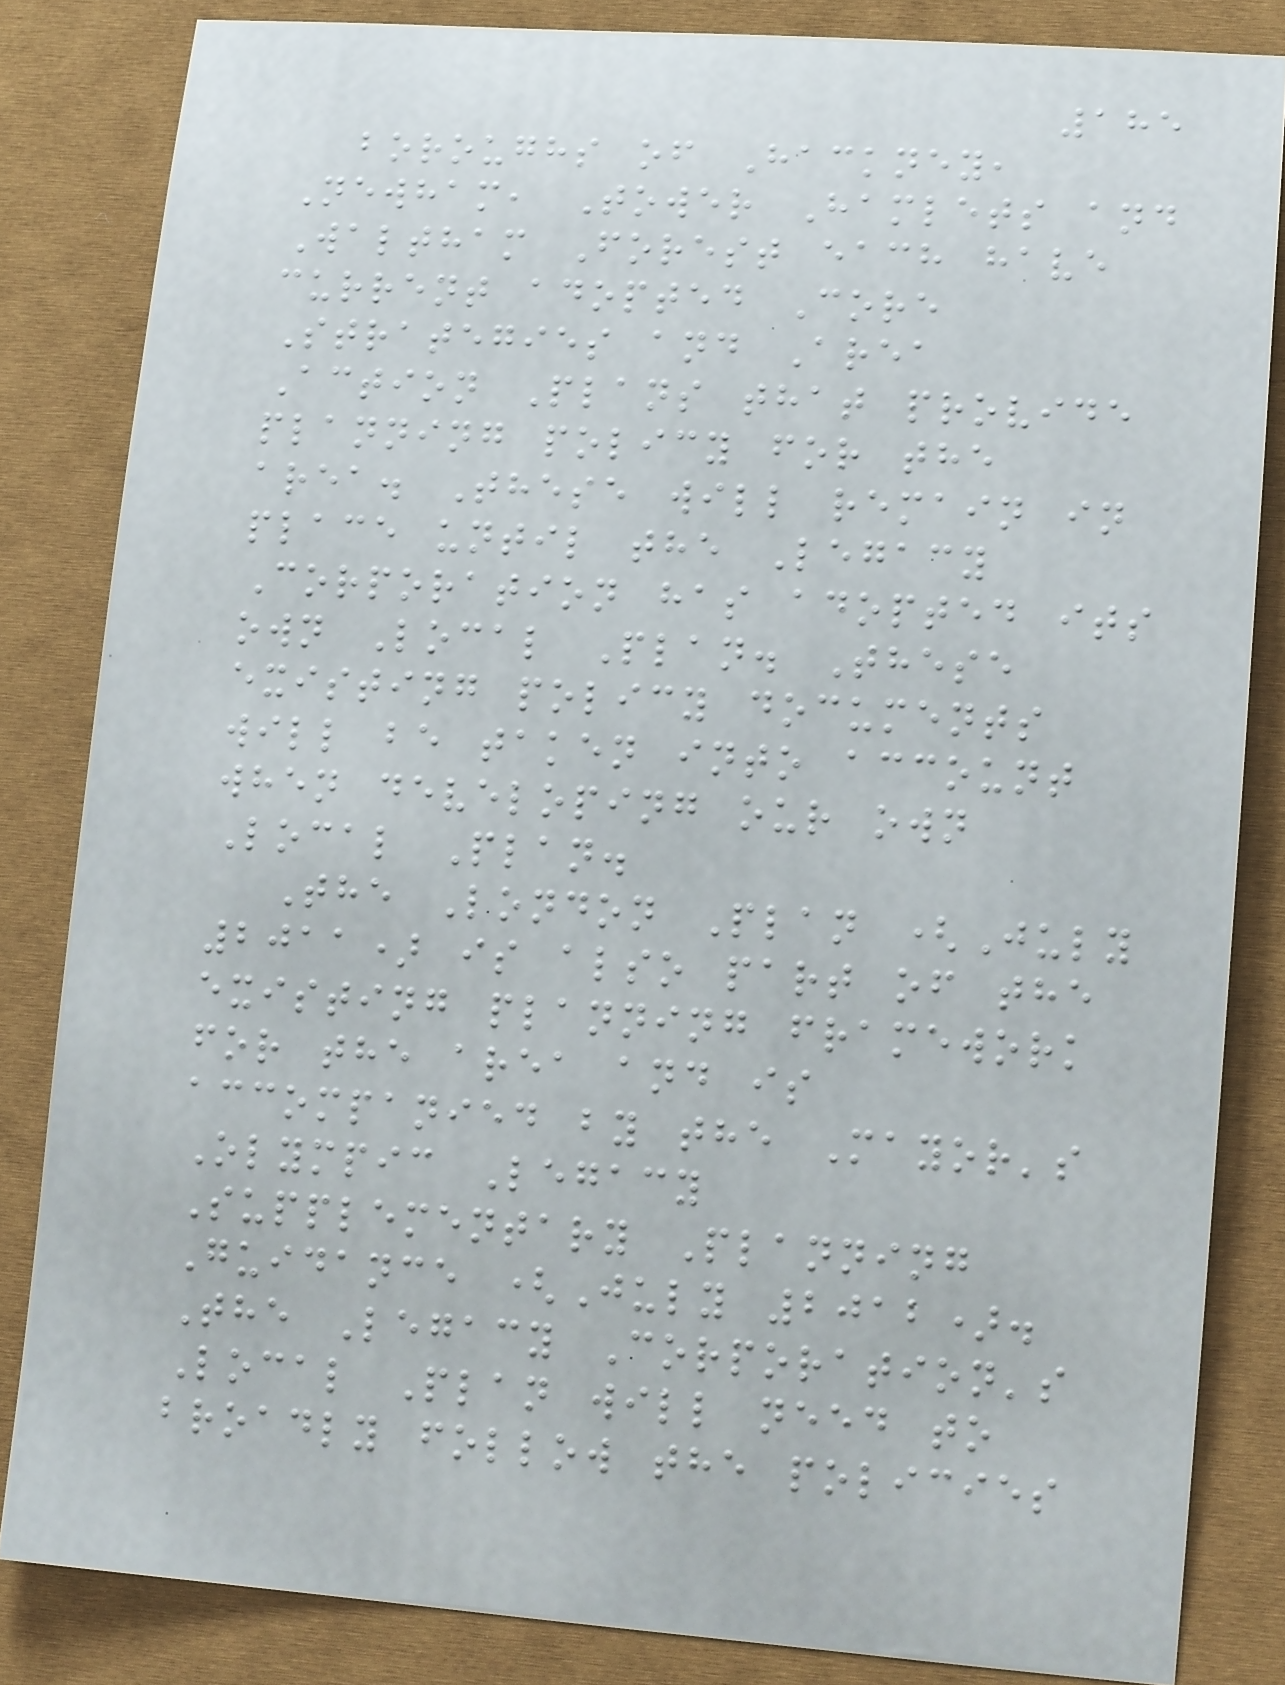185
boroughs of Hackney,
Newham, Tower Hamlets and
Waltham Forest each have
current adopted Core
Strategies and Area
Action Plans that provide
planning policy for the
area. These will remain in
place until the Legacy
Corporation has adopted its
own Local Plan. These
existing policy documents
will be taken into account
when developing our own
Local Plan.
The London Plan (July
2011) is also part of the
existing planning framework
for the area and is
accompanied by the Mayor's
Olympic Legacy
Supplementary Planning
Guidance (July 2012).
The Legacy Corporation's
Local Plan will need to
broadly follow the policies
